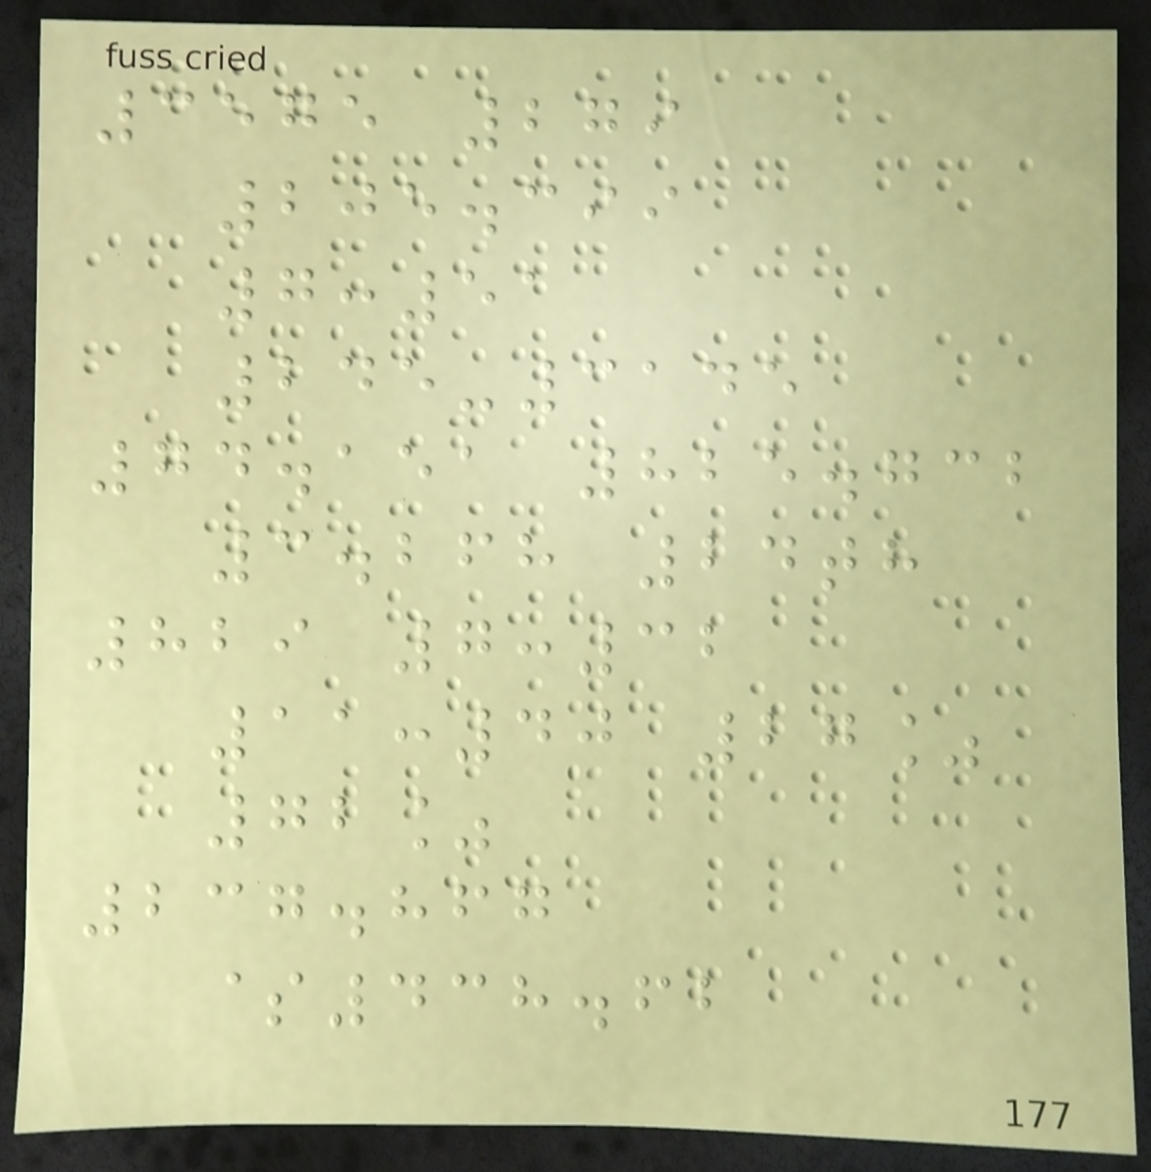3575 279
205.399
7:51
245-3145
74.151 825.732
3.268 24th
829 7:32
11:40 27%
72%
237.867
$438.62
